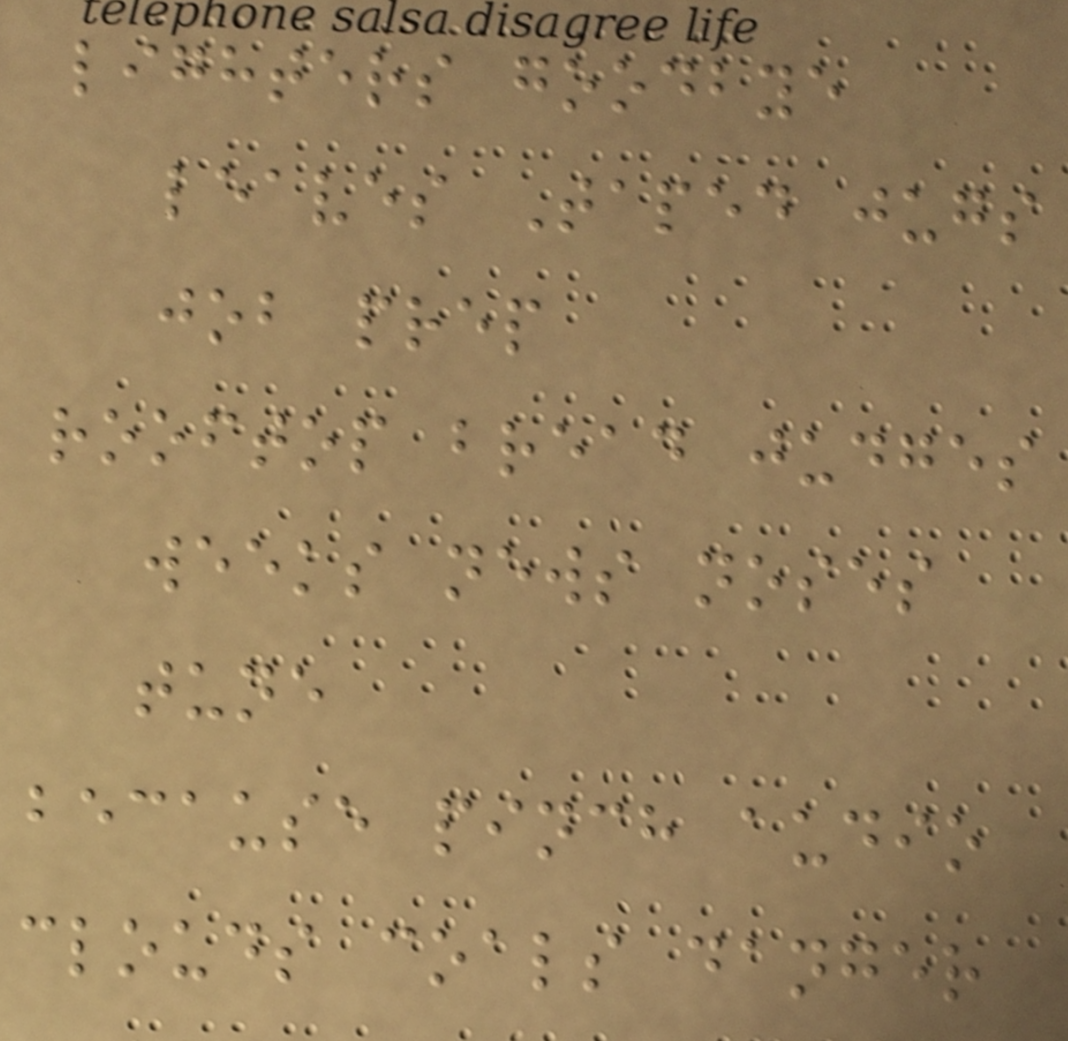lighters goodbye
leaves Taped jugs
job prep
rooftop bread judges
weeks news noses
tune
because pinch audio
clouds coals danger
